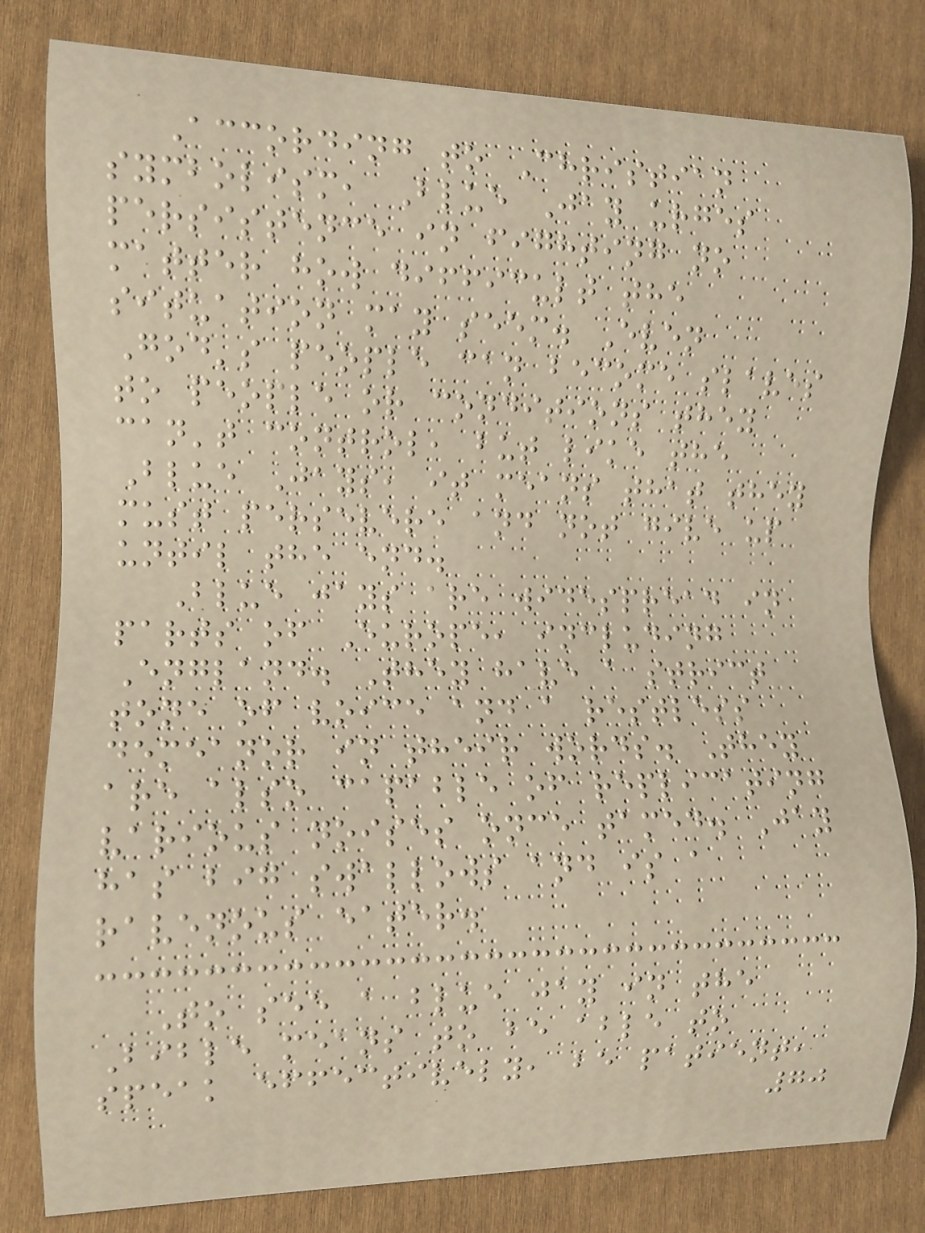According to Christian
symbolism, Blue Jay urges
persistence in fighting no
matter how difficult the
situation may seem. Even
God's people can become slaves
to people or conditions they
can't control, but like the
Blue Jays, it means that they
must persevere and not give up
until the end.
Blue jays are widespread in
parts of Europe, including
England. They have a strict
tone of voice and a restless
demeanor in their words. They
are also capable of replicating
various noises once tamed. Jay
has big swallows and is a
ravenous eater.
To see a blue jay in the
Bible means to be able to
speak effectively, be patient,
70
